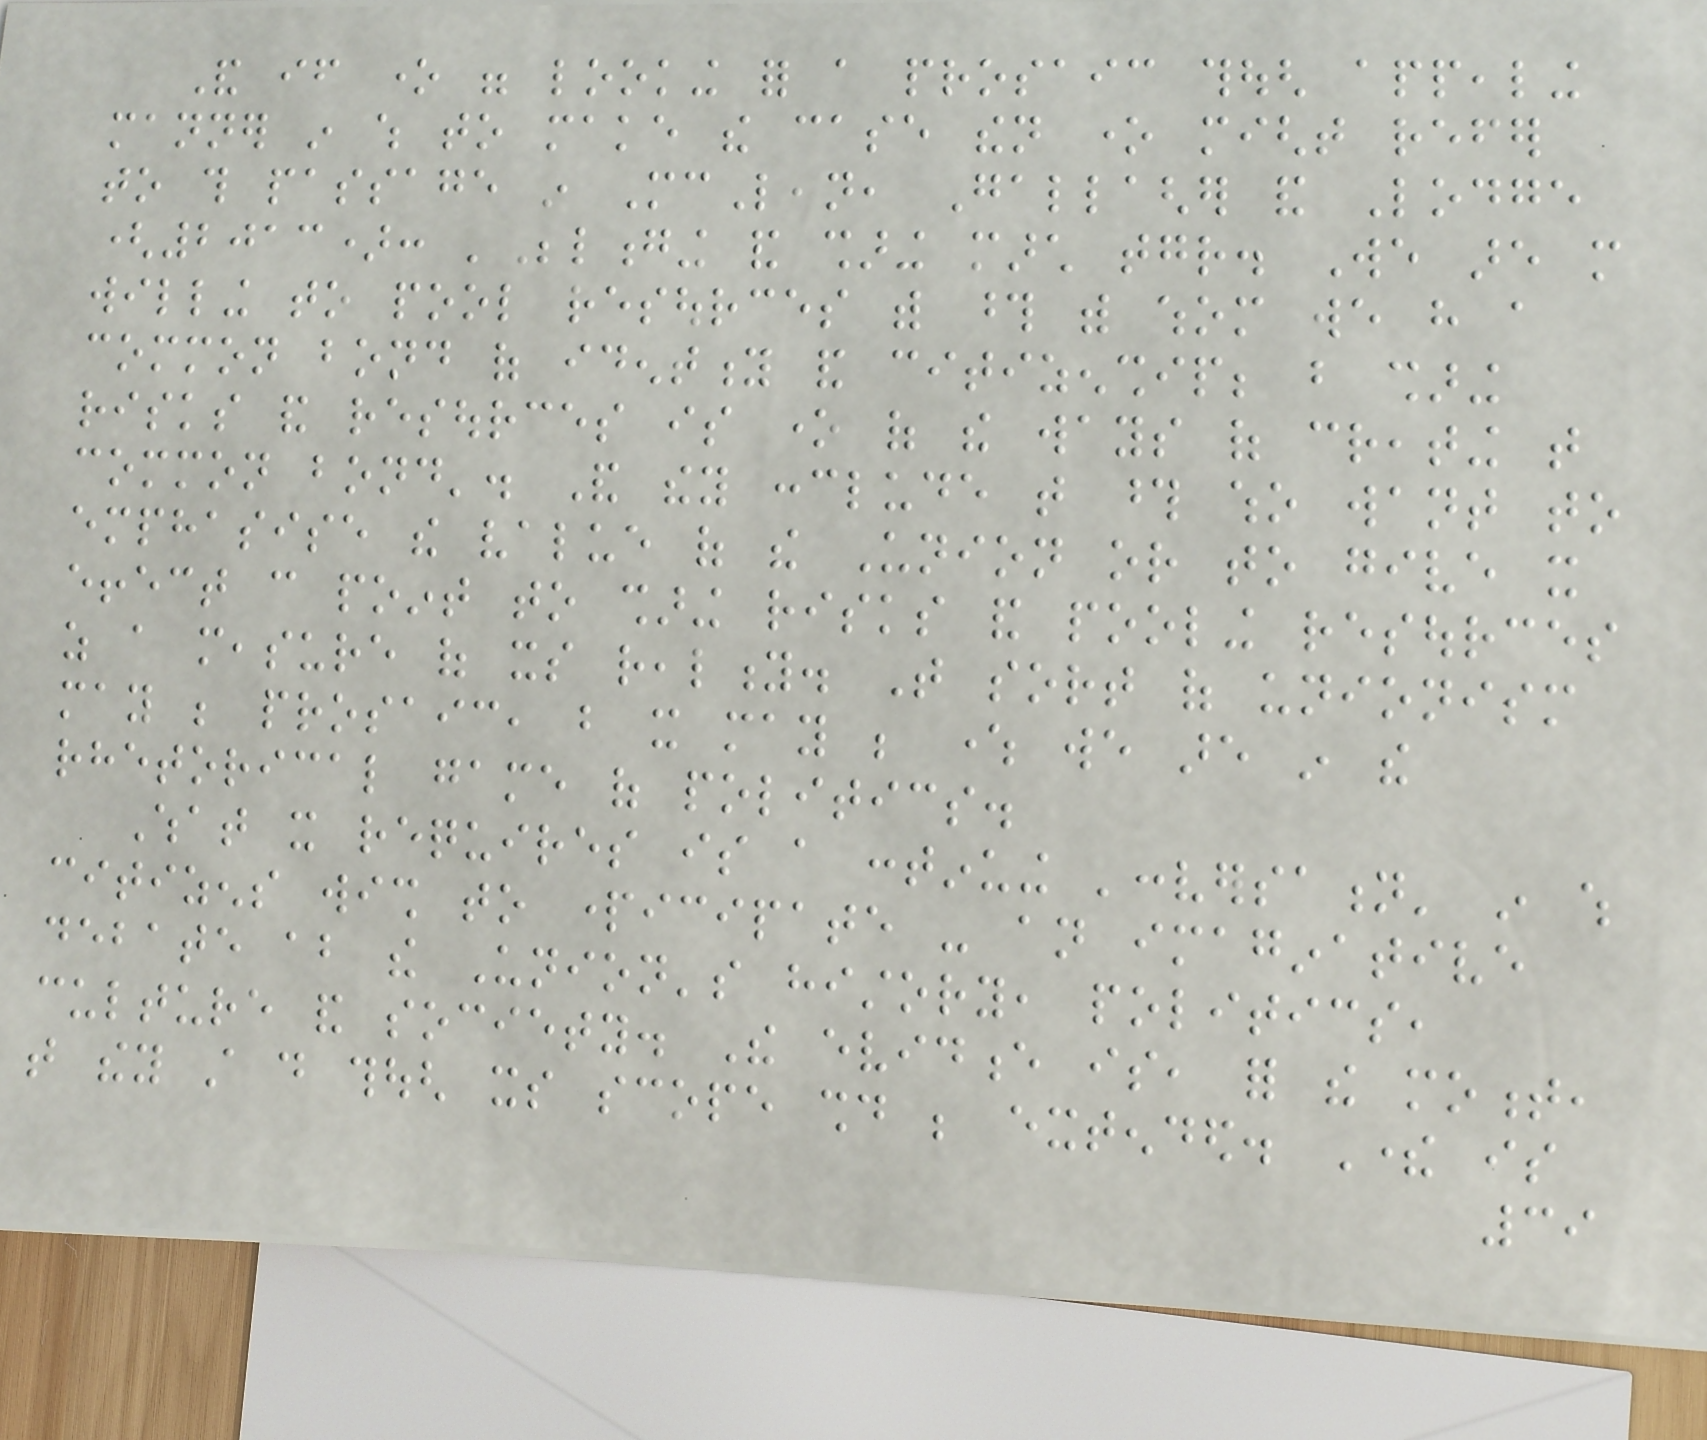And if one were looking for a prosaic though appealing
manner in which to make the case then one might refer
to this passage in McLean, Gallagher and Lodge
(2013): 'Belonging and sharing march together. We are more
willing to pool resources with those with whom we have a
common bond of identity and citizenship; but sharing
risks and resources is one of the ways of creating that
common bond'. And they conclude that those who want to
emphasise the value of the Union or to give it
effect can point to sharing risks and pooling resources
as a measure of its reality. That sort of unionism
may be prosaic, but it may be where we are in the
rhetorical game of politics.
What it requires is a continuing 'conversation' in which
citizens wish to participate - an imaginative
debate about the Union's history, politics,
culture and society. The evidence is, for the moment,
that they still do though its scope should be extended. There is
39
